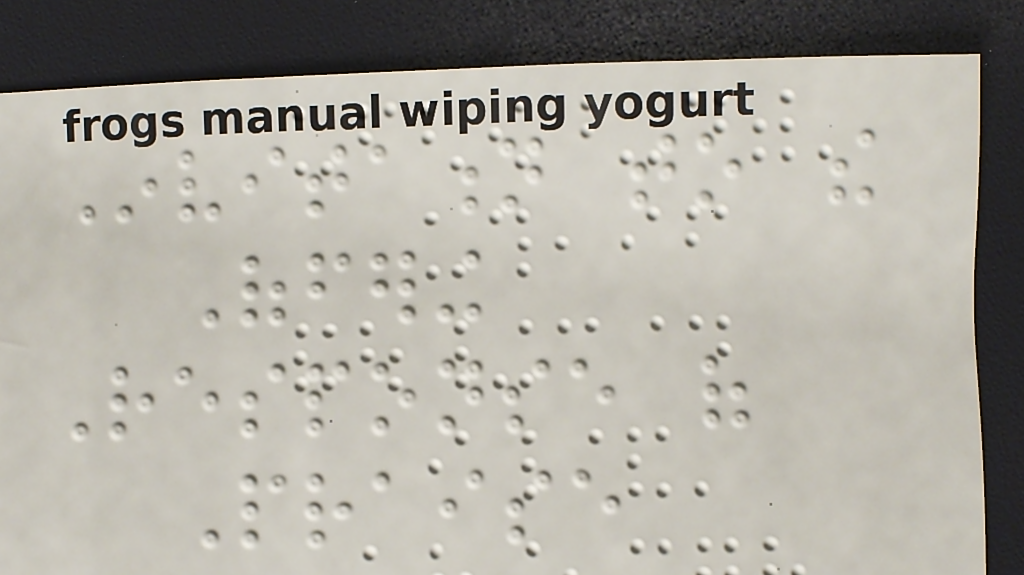Invitation to the
Offering
Response of
Praise
